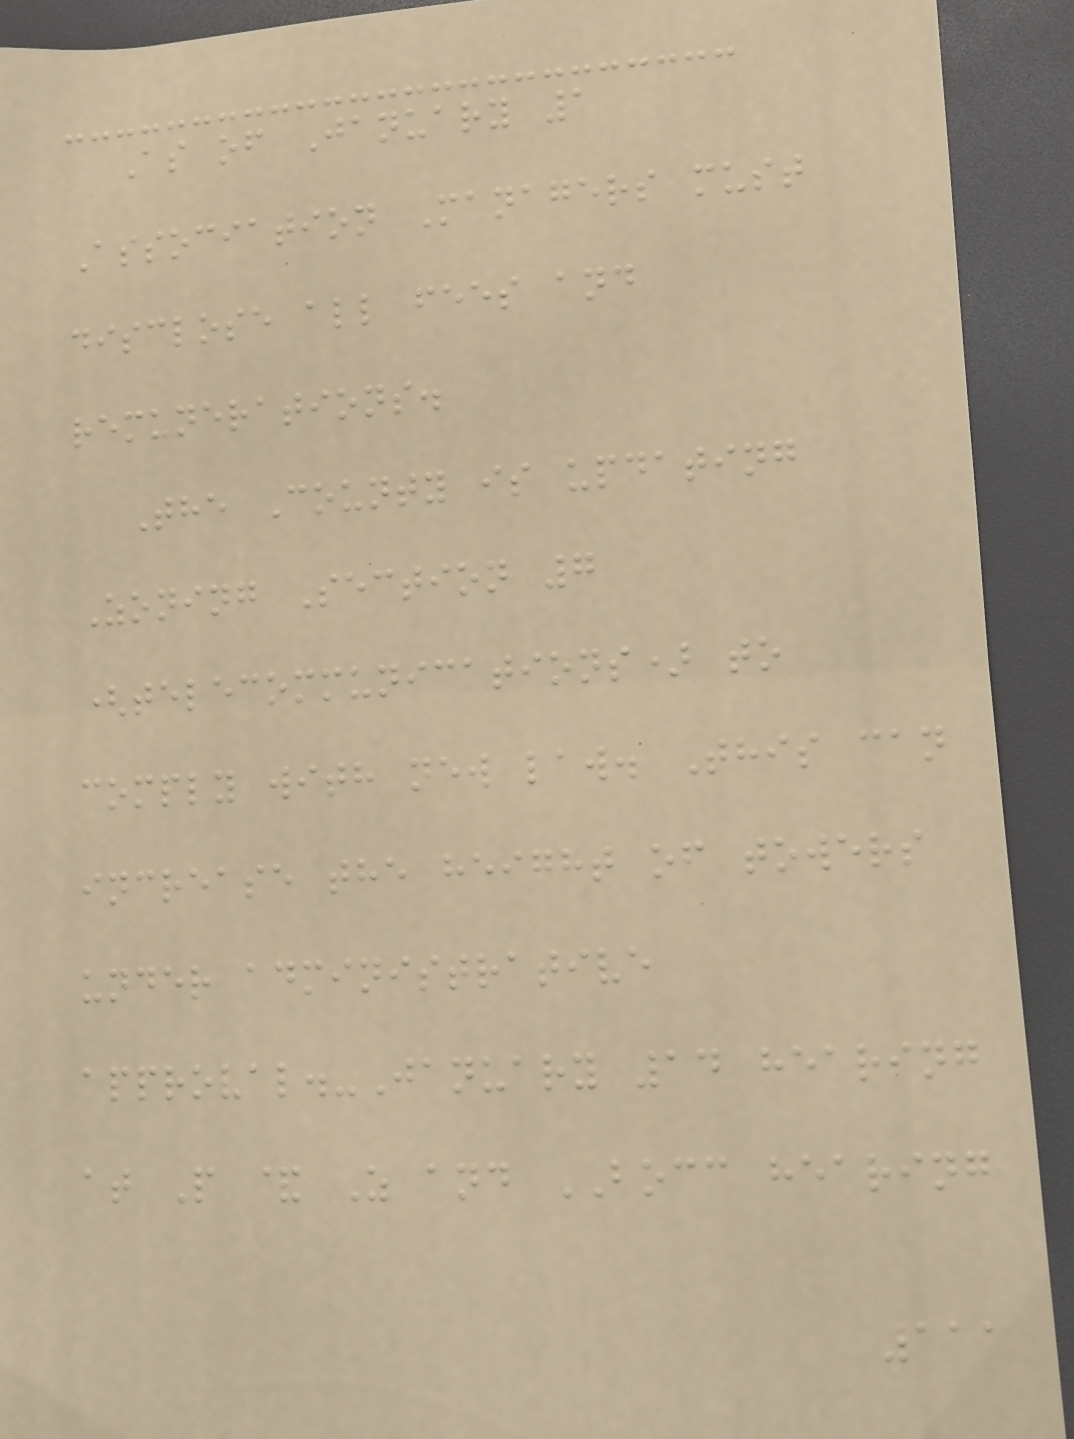As of January 1
Association Managers must
disclose all fees and
remunerations.
The County is updating
Zoning Section 7
(telecommunications) to
comply with new law. This can
increase the height of towers
under administrative
approval.-January 14 hearing
at P & Z and BOCC hearing
111
